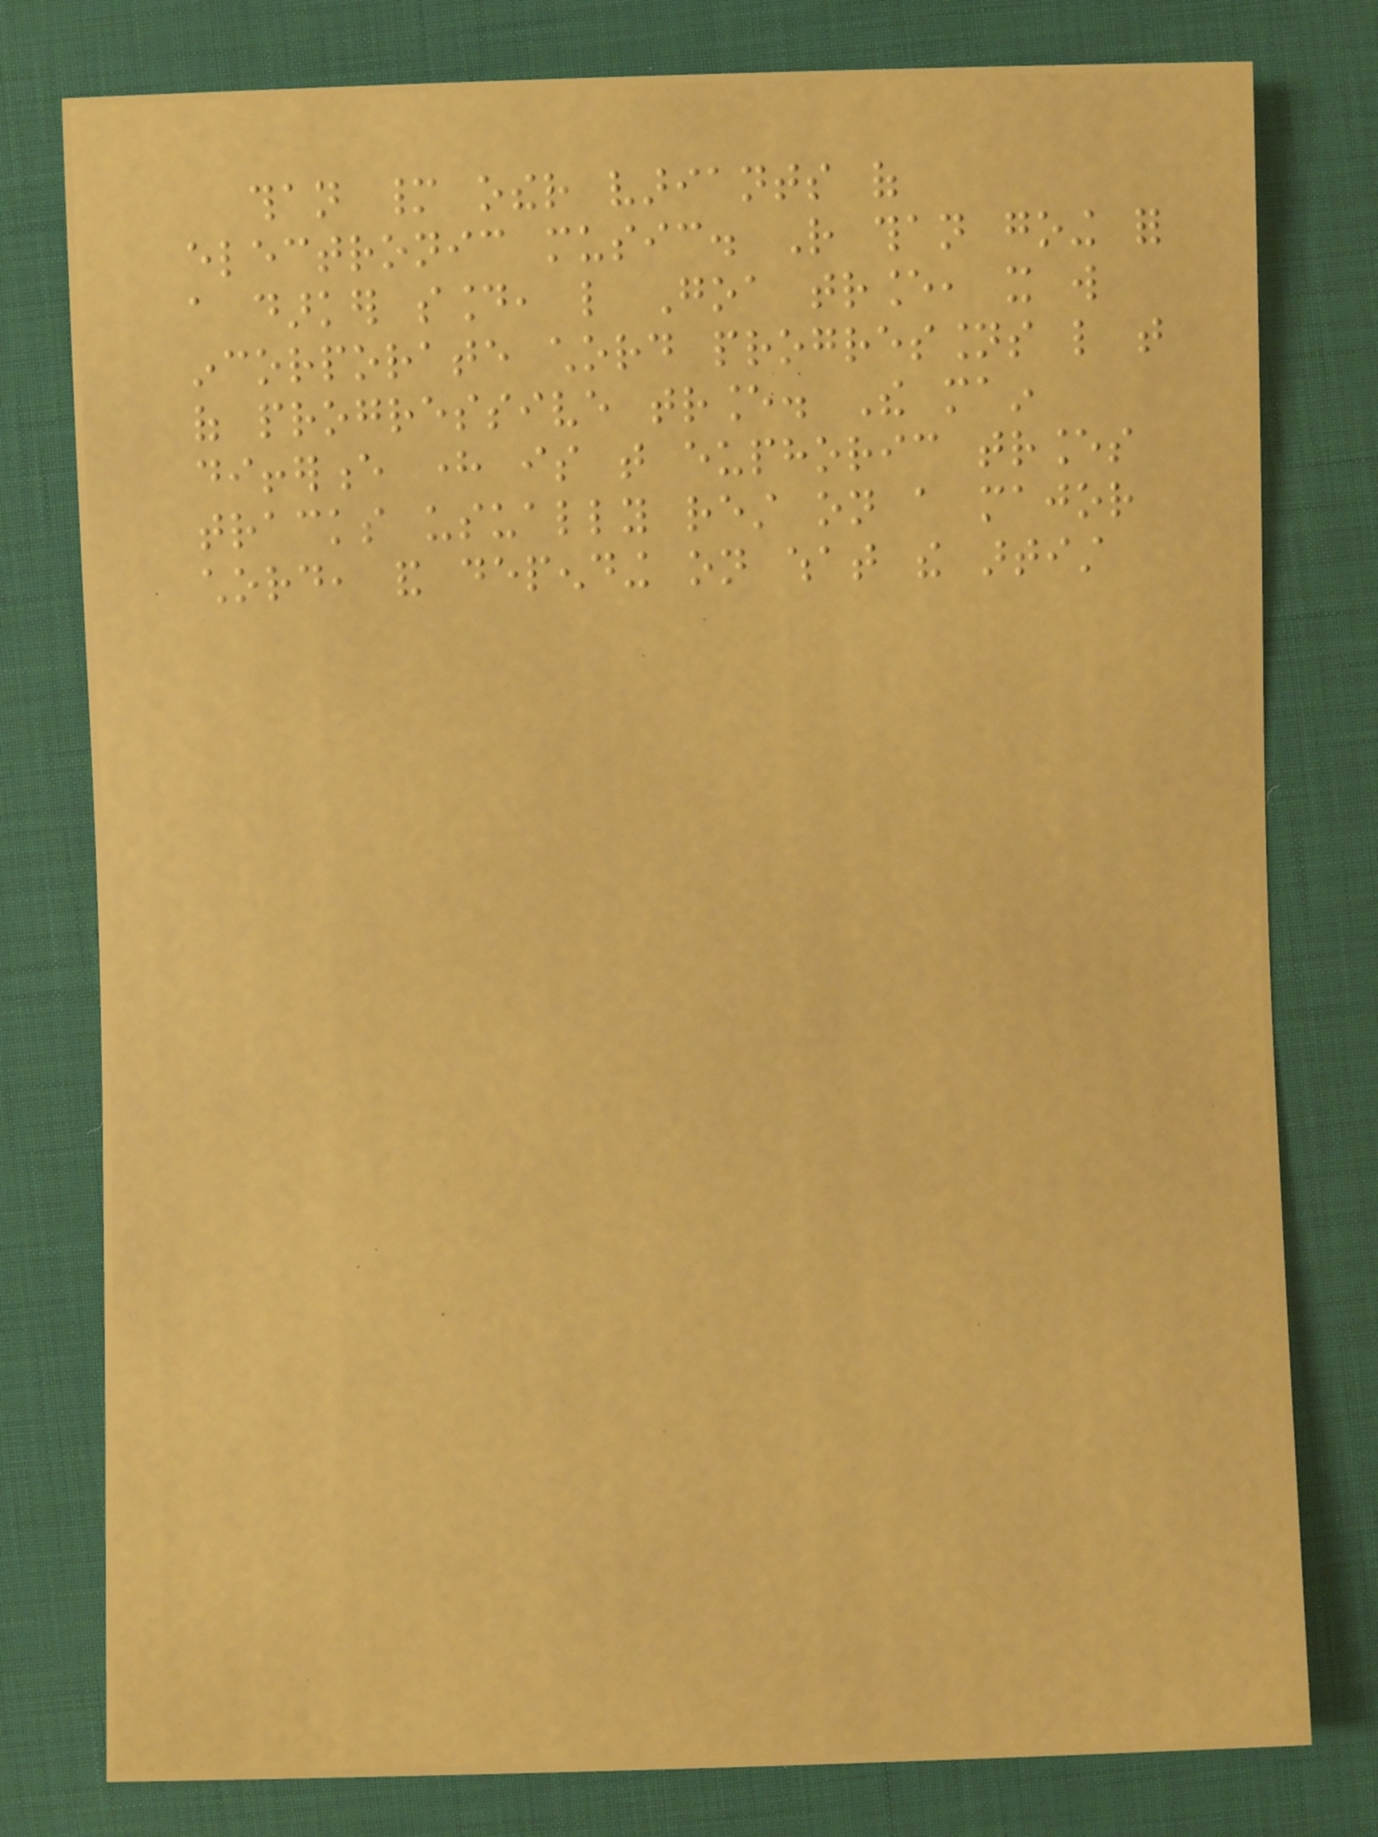than many other variants of
electronic music. Rather than going for
a darker sound, like Goa trance, it will
incorporate chord progressions like that
of progressive trance. The main
difference here is that euphoric trances
tracks usually rest on a major
chord, and depending on what the artist
